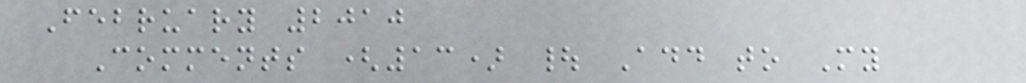February 2010
Comments (13) | Add to My
